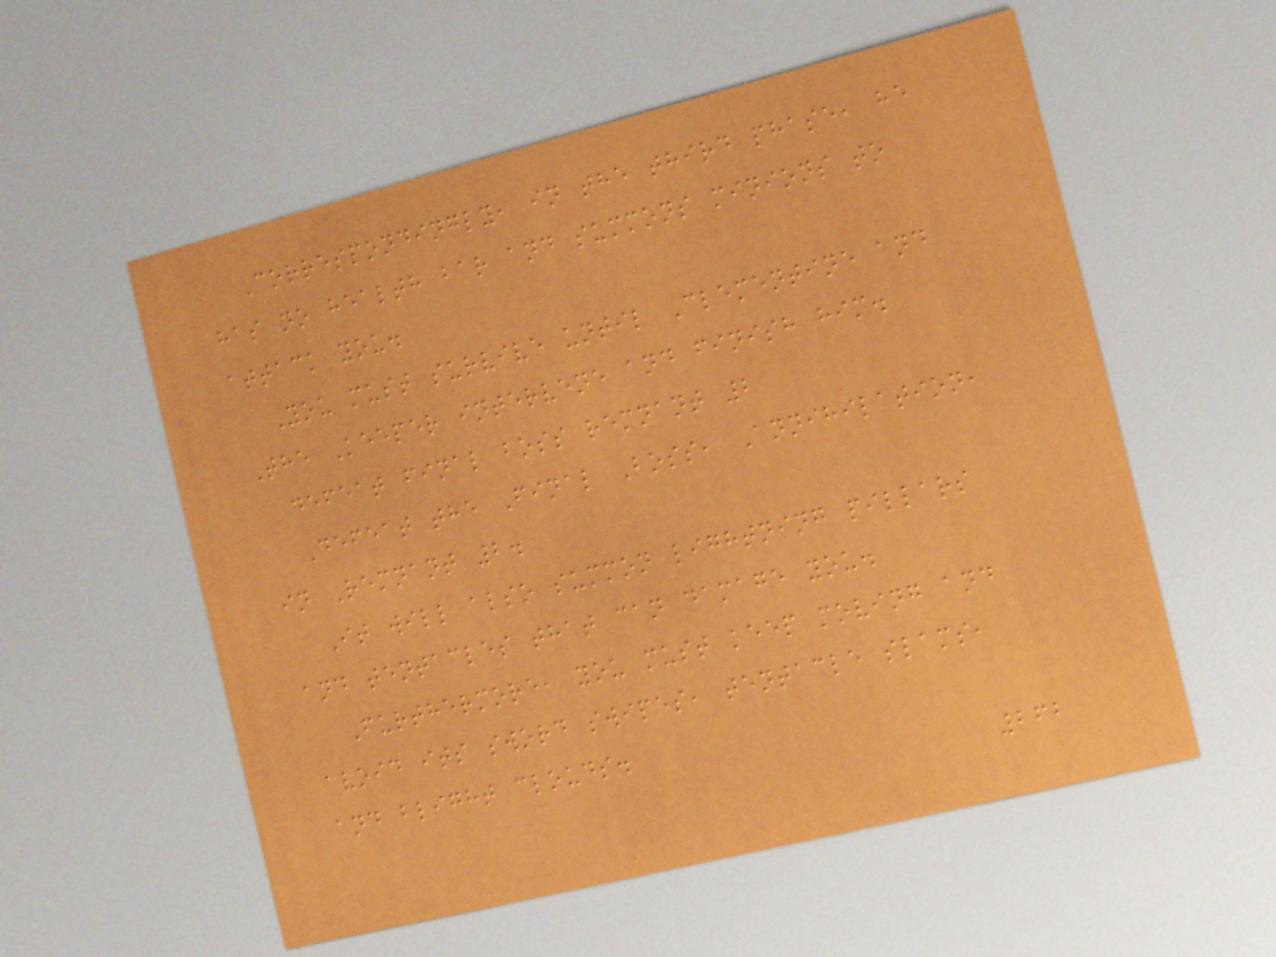Correspondingly, in the third phase, he
has no health bar and summons minions to
attack you.
You must survive until Clementine and
The Keeper intervene and finish him.
defeat final boss remnant 2
Defeat the Final Boss, Annihilation,
in Remnant 2.
It will also summon lightning pillars
and tentacles that can damage you.
Furthermore, you must keep moving and
avoid its sword swipes, tentacle slams,
and blight clouds.
262
